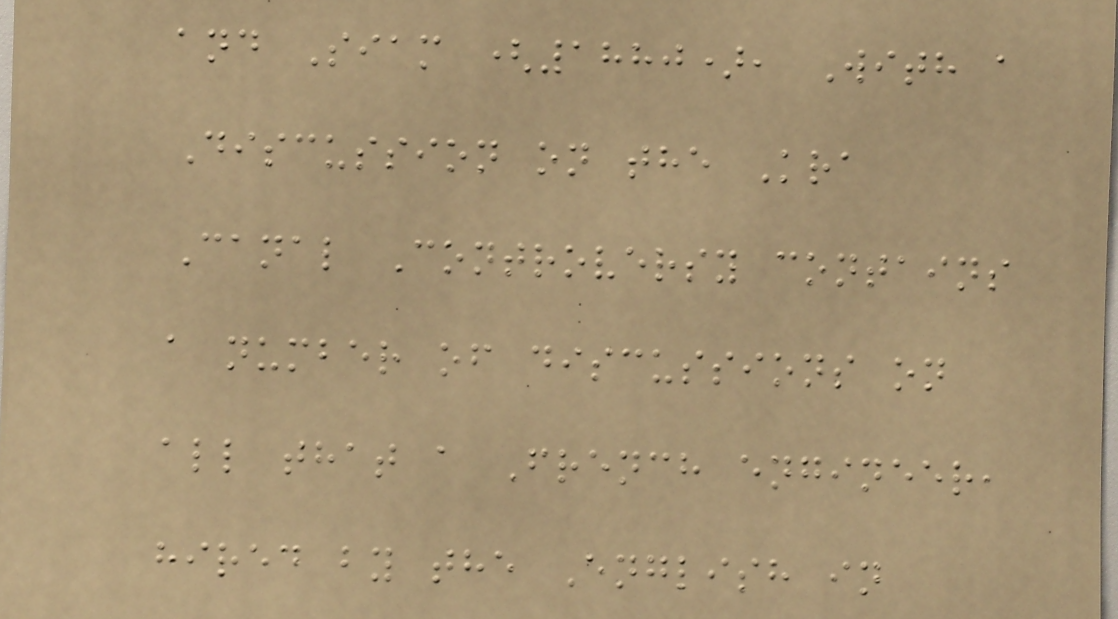and Siam (1880), With a
Discussion on the Kra
Canal Controversy contains
a number of discussions on
all that a French engineer,
hired by the English in
